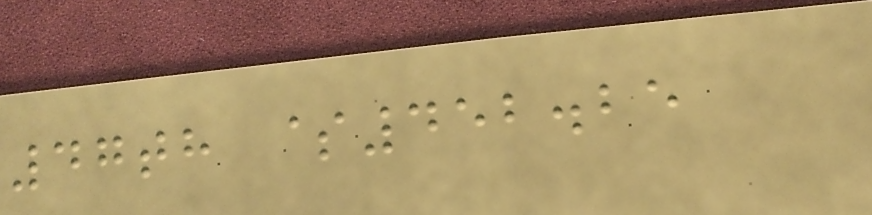47th $452.25
